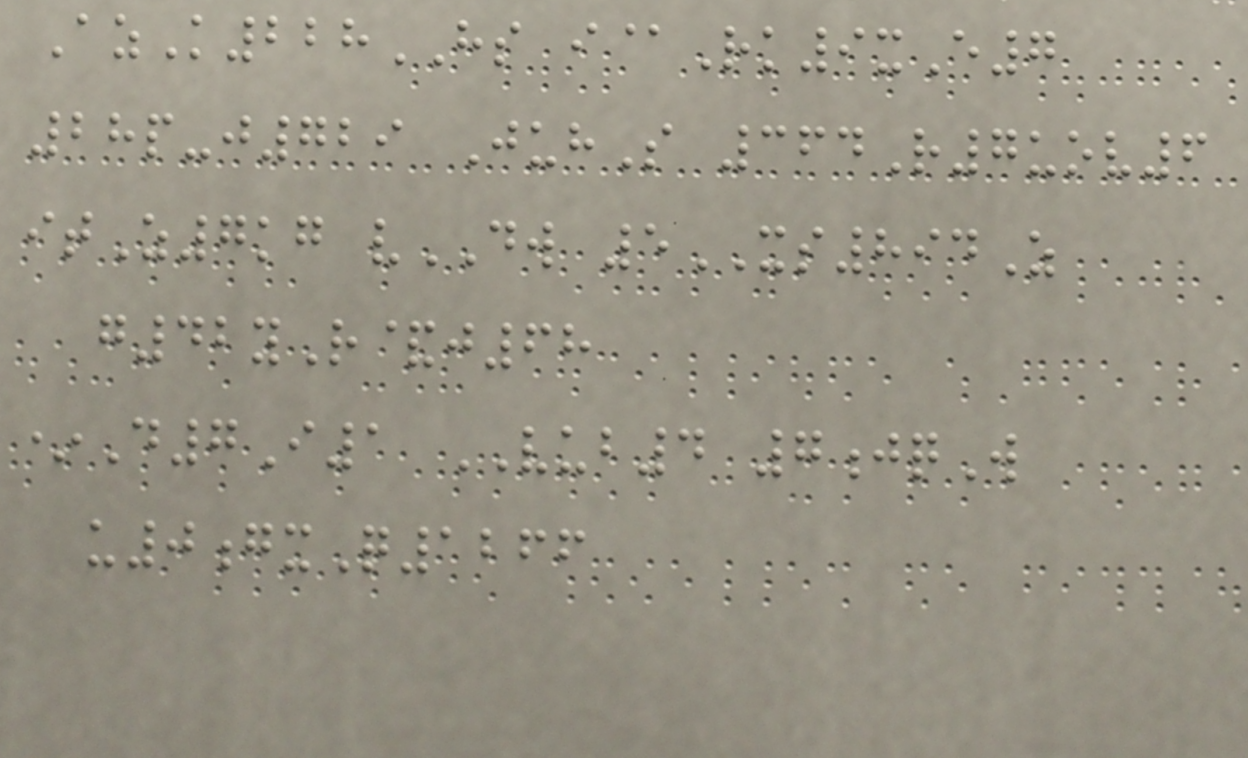AzK228HS i@Rk9xE7
28p-j729 JuhS 364R7uov6
itZ7kg vDW 5XS894Z
g42yR&j68
*D7I1 VUB4 7jqW
u0gxQ1266
